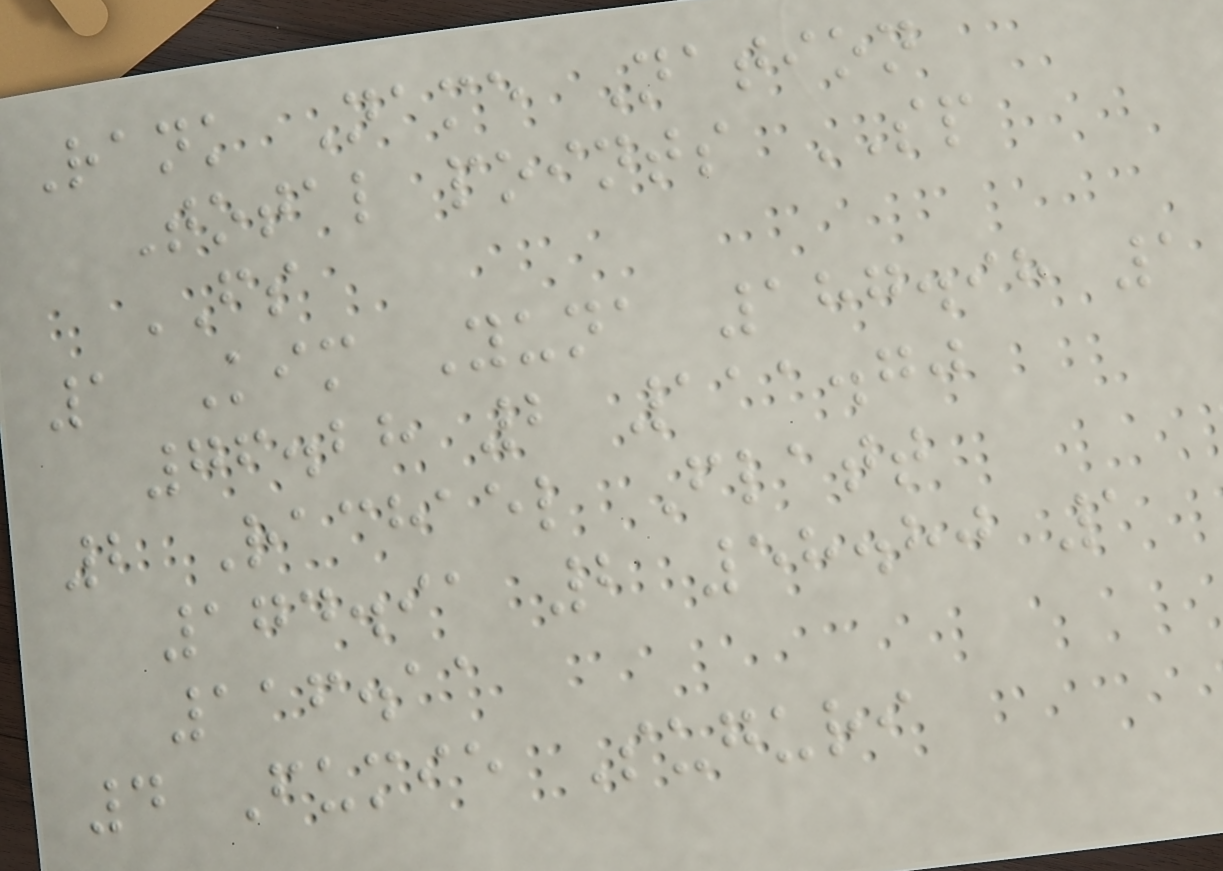Rank Name Nation
Total points SP
FS
1 Kim Yuna 187.98 1
76.28 2 111.70
2 Rachael Flatt
174.91 2 58.80 1
116.11
4 Fumie Suguri
